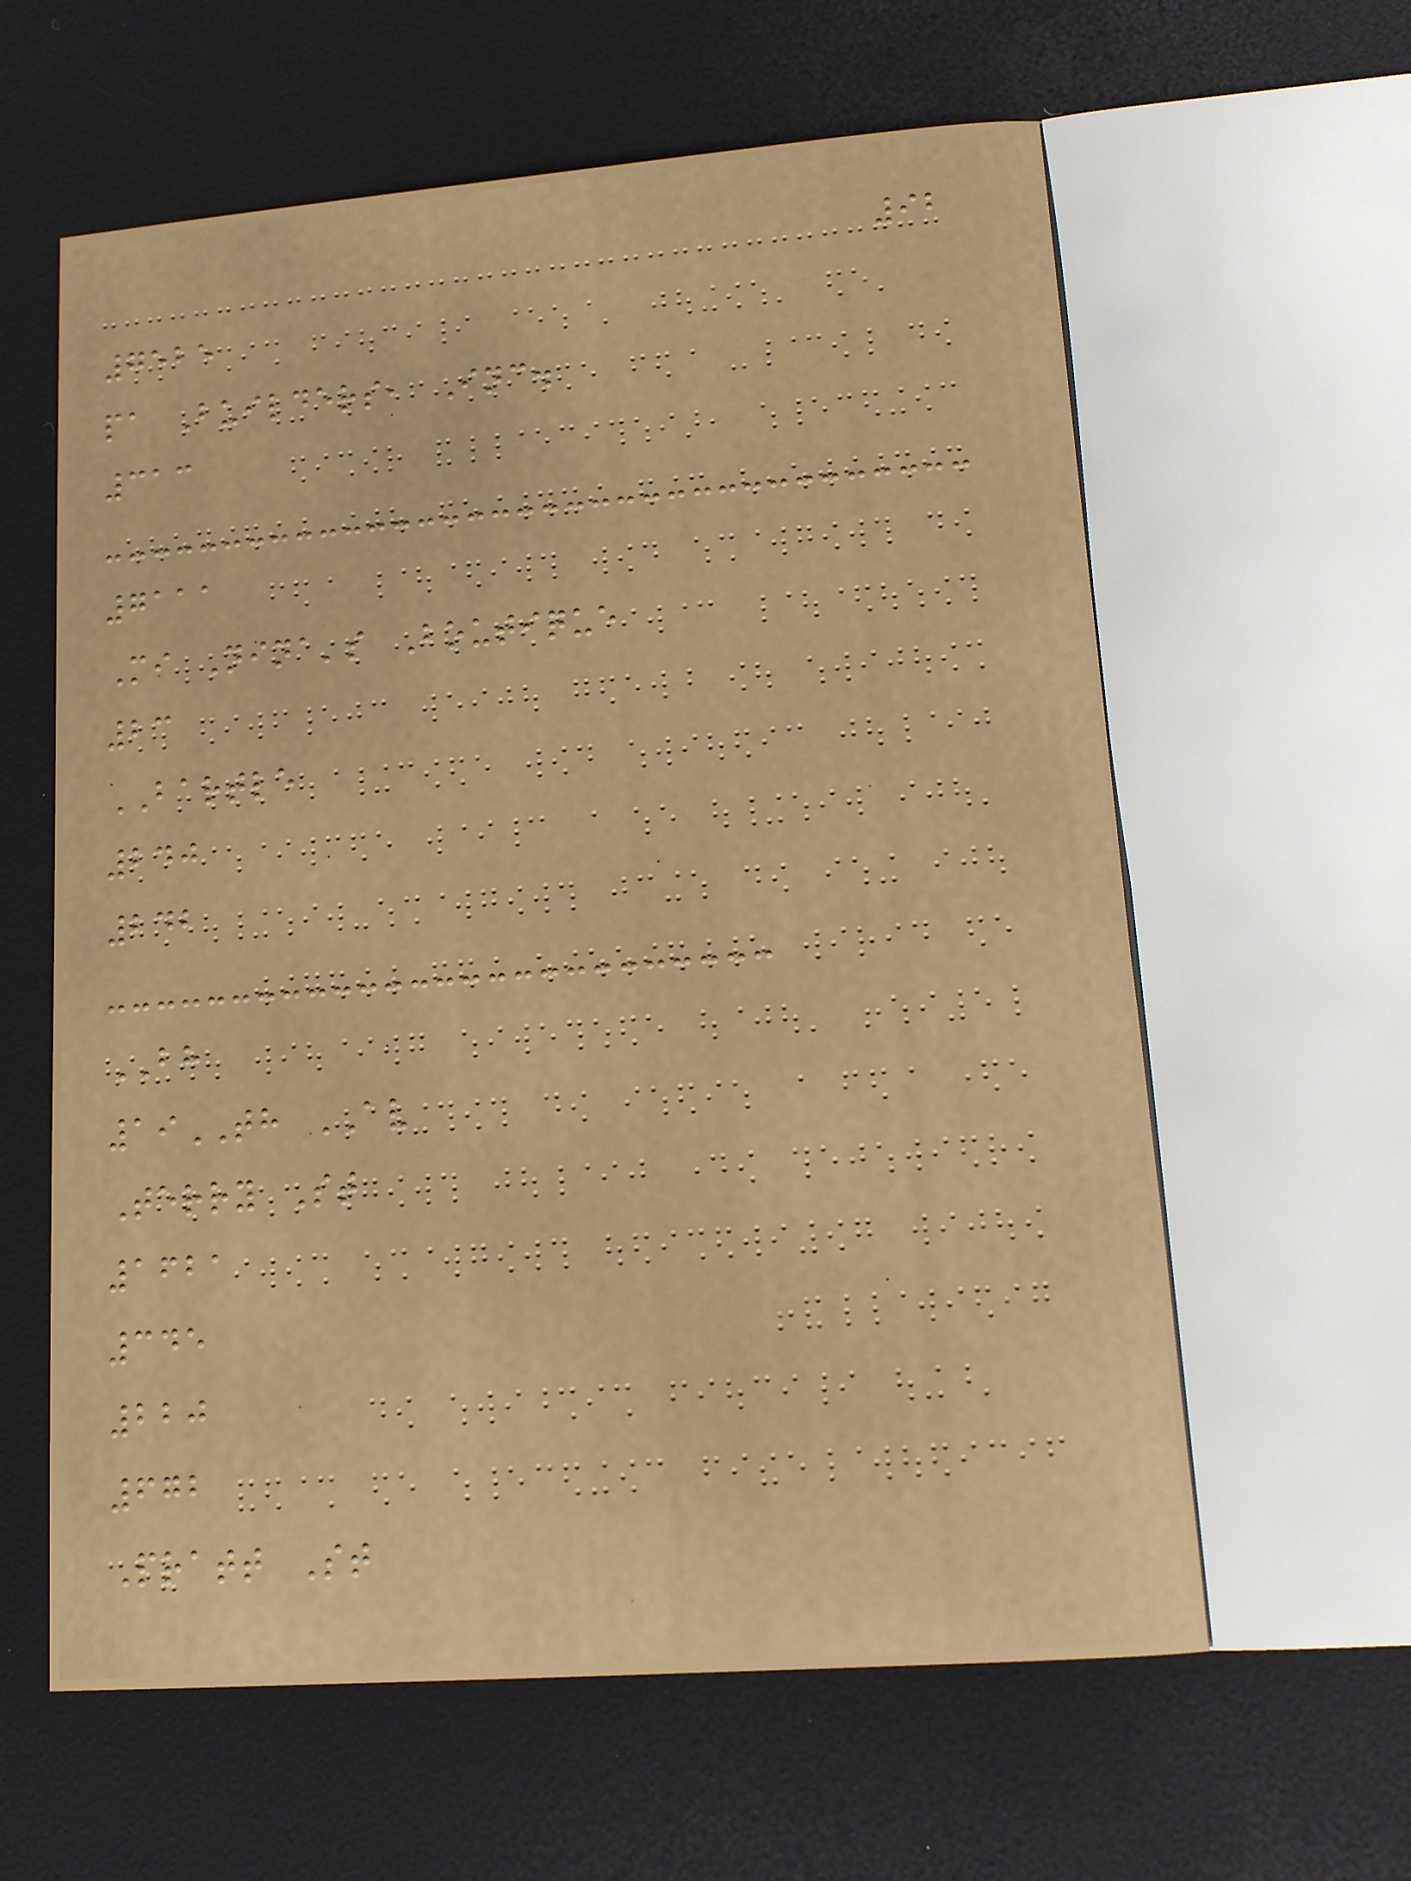92
7525
pa Builders, Inc.
313
7111
Mi Nina's Boutique
23
BARTLE
240
242
BH
19TH AV
Terry St
1621
345
220
672
Pratt St
